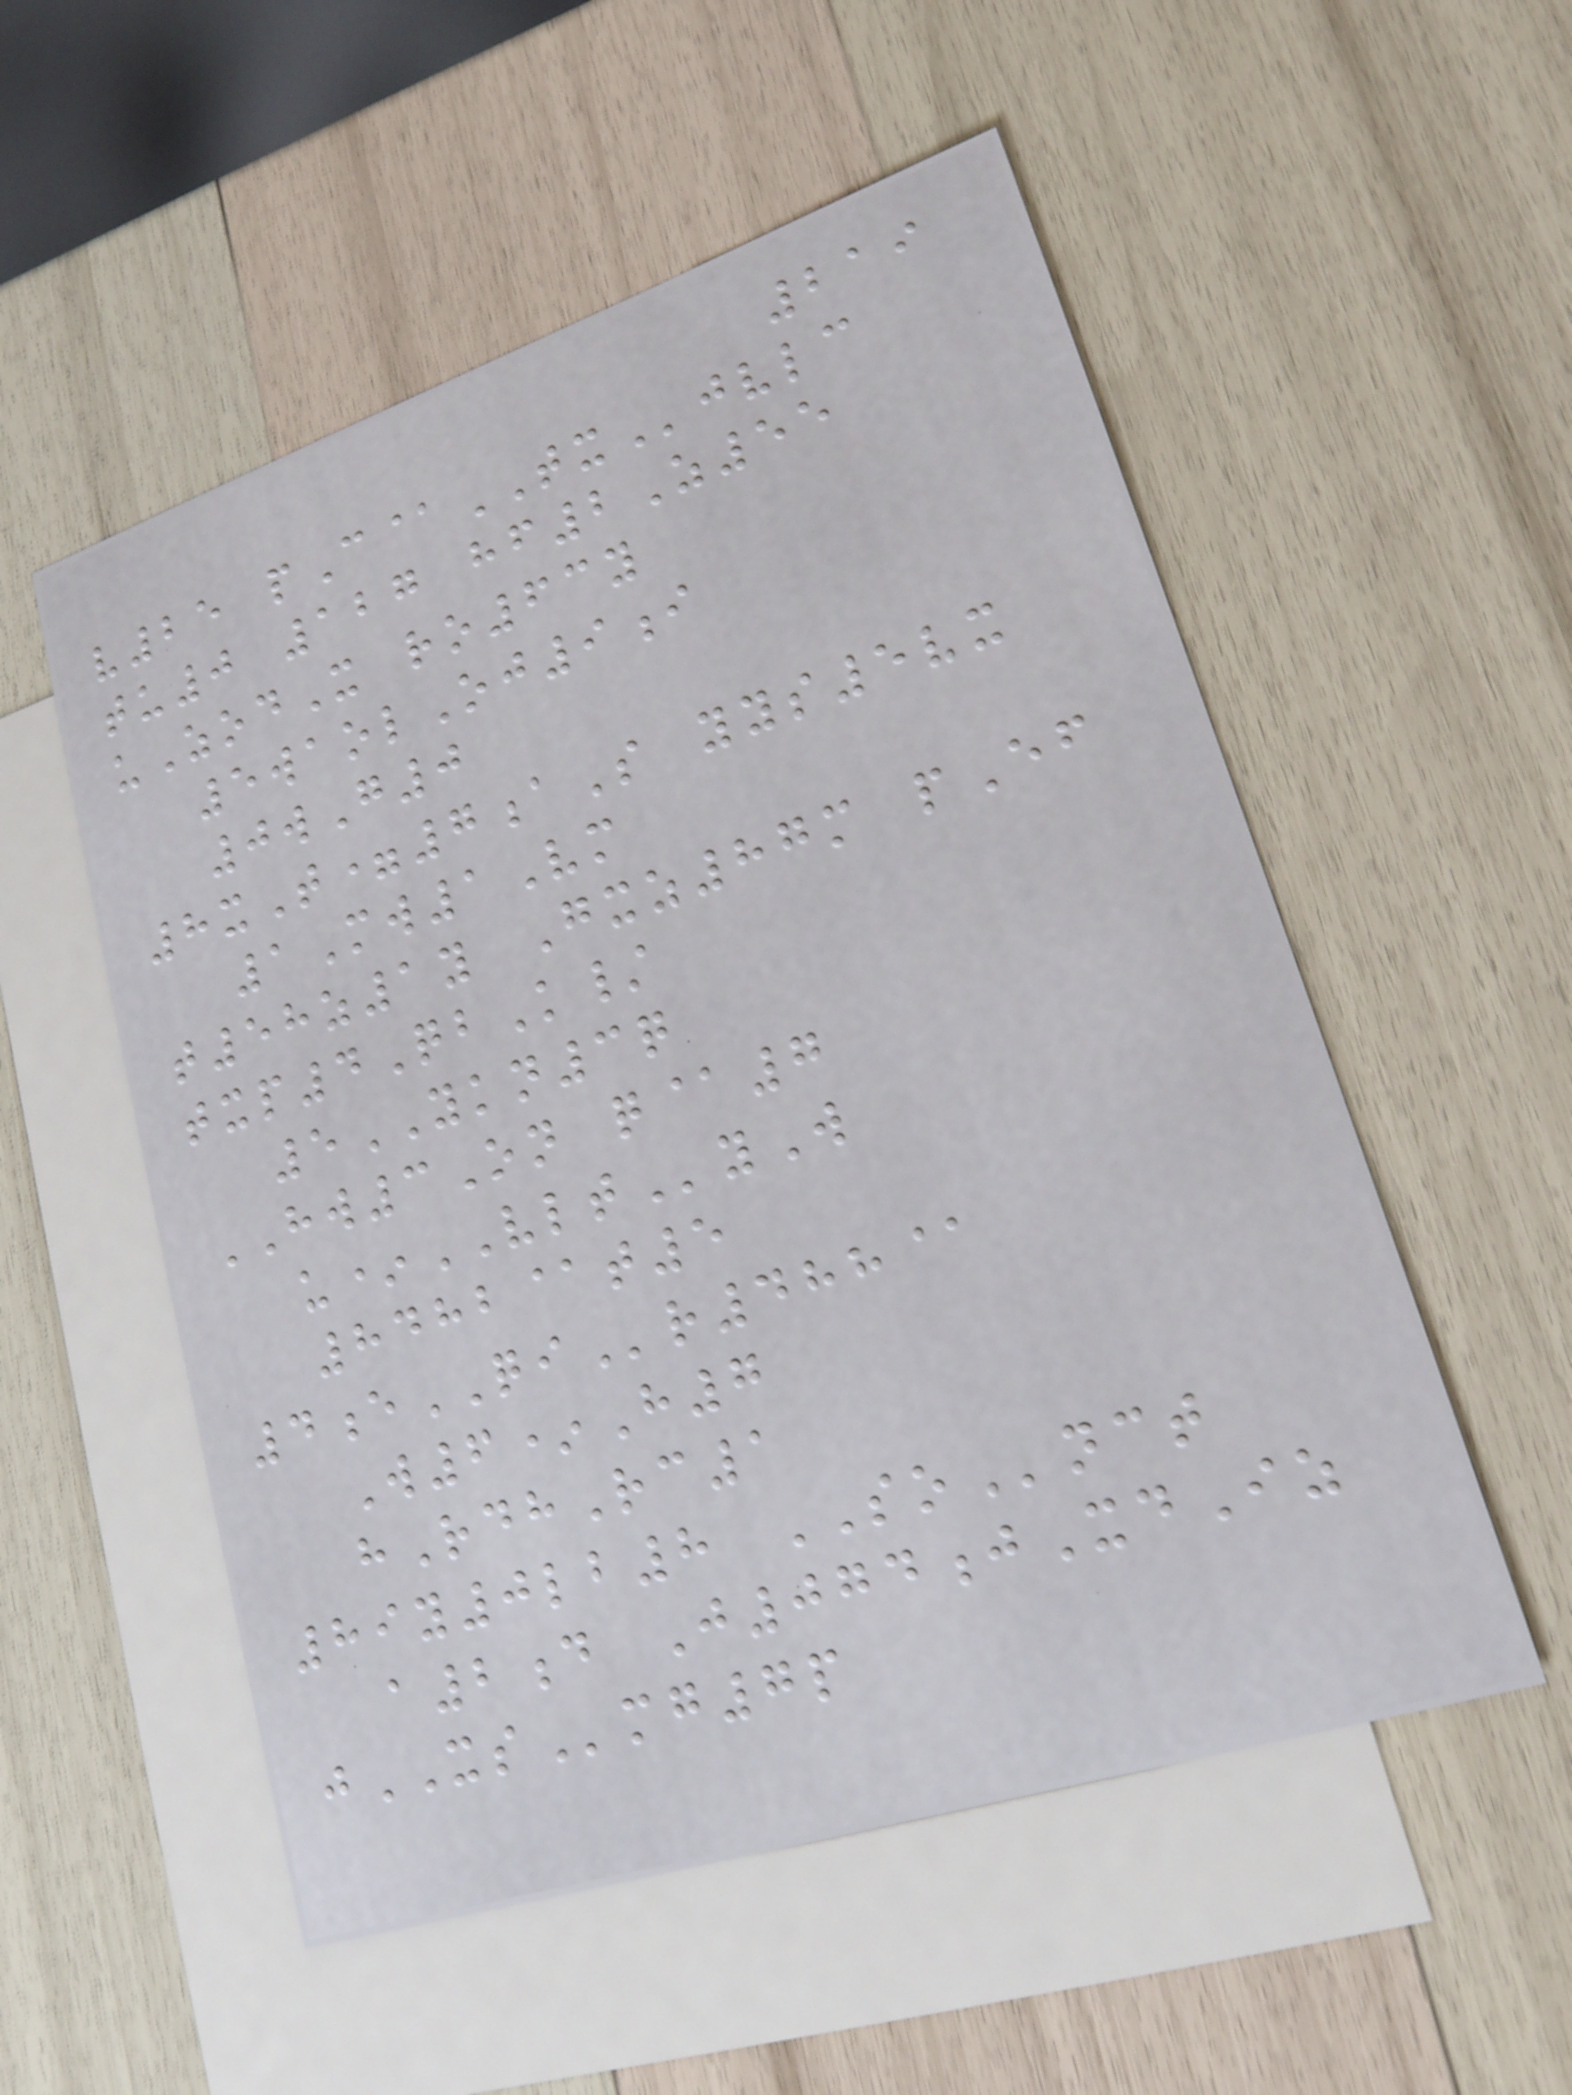219
v25 pC@TXjvlc
tu0 127 hf2Z55
uZodX ro63y
5waolOj9i
0wG0
8xT=7aS yys5vx
1Mw1Vm
t58z1y Gxz87m pEf
txp4QbK/
5YKN3q
HW3On q@7
u*VLTyW
8482@t5
4eQIr488@
W6*H7
hRdhRc1
89y0lb8 SOnct
a2d J074jXdIz
jXSmg7p
